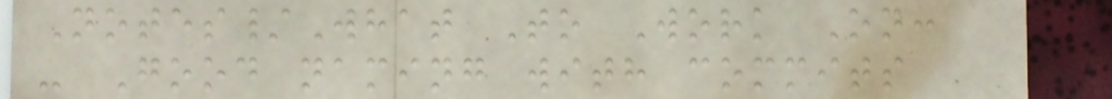Notes/What To Work On:
- Good naming with commits
